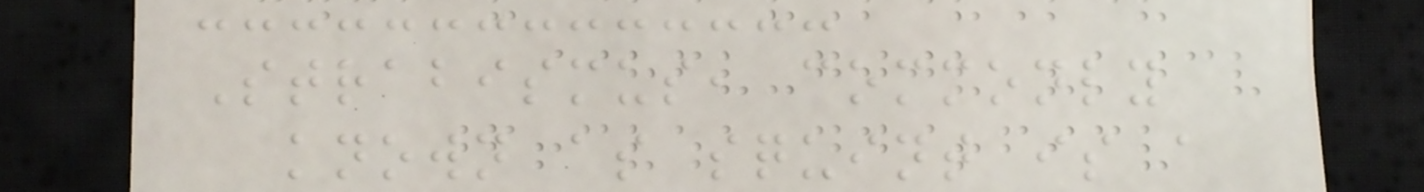Strabismus, commonly
known as squint is a
